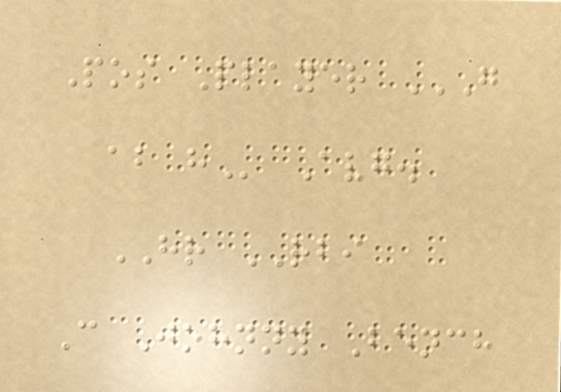Pos Player G
AB H Avg.
HR RBI
C Johnny Bench
